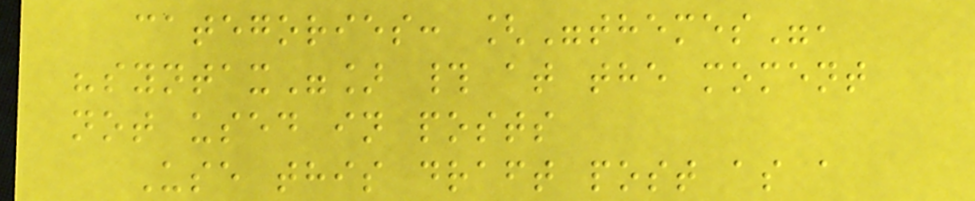categories: ["themes",
"syntax"] # at the moment
not used in posts
Use this draft post as a
